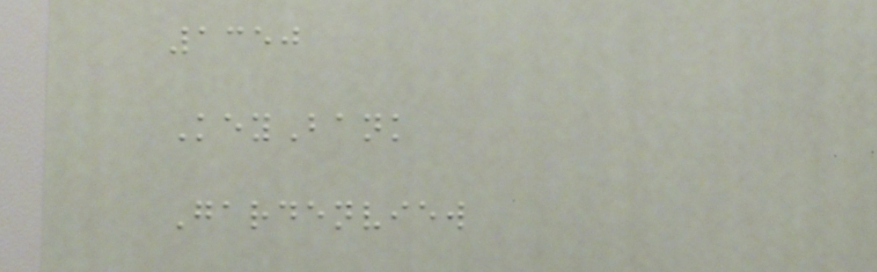1350
KeyBank
Gardenview
